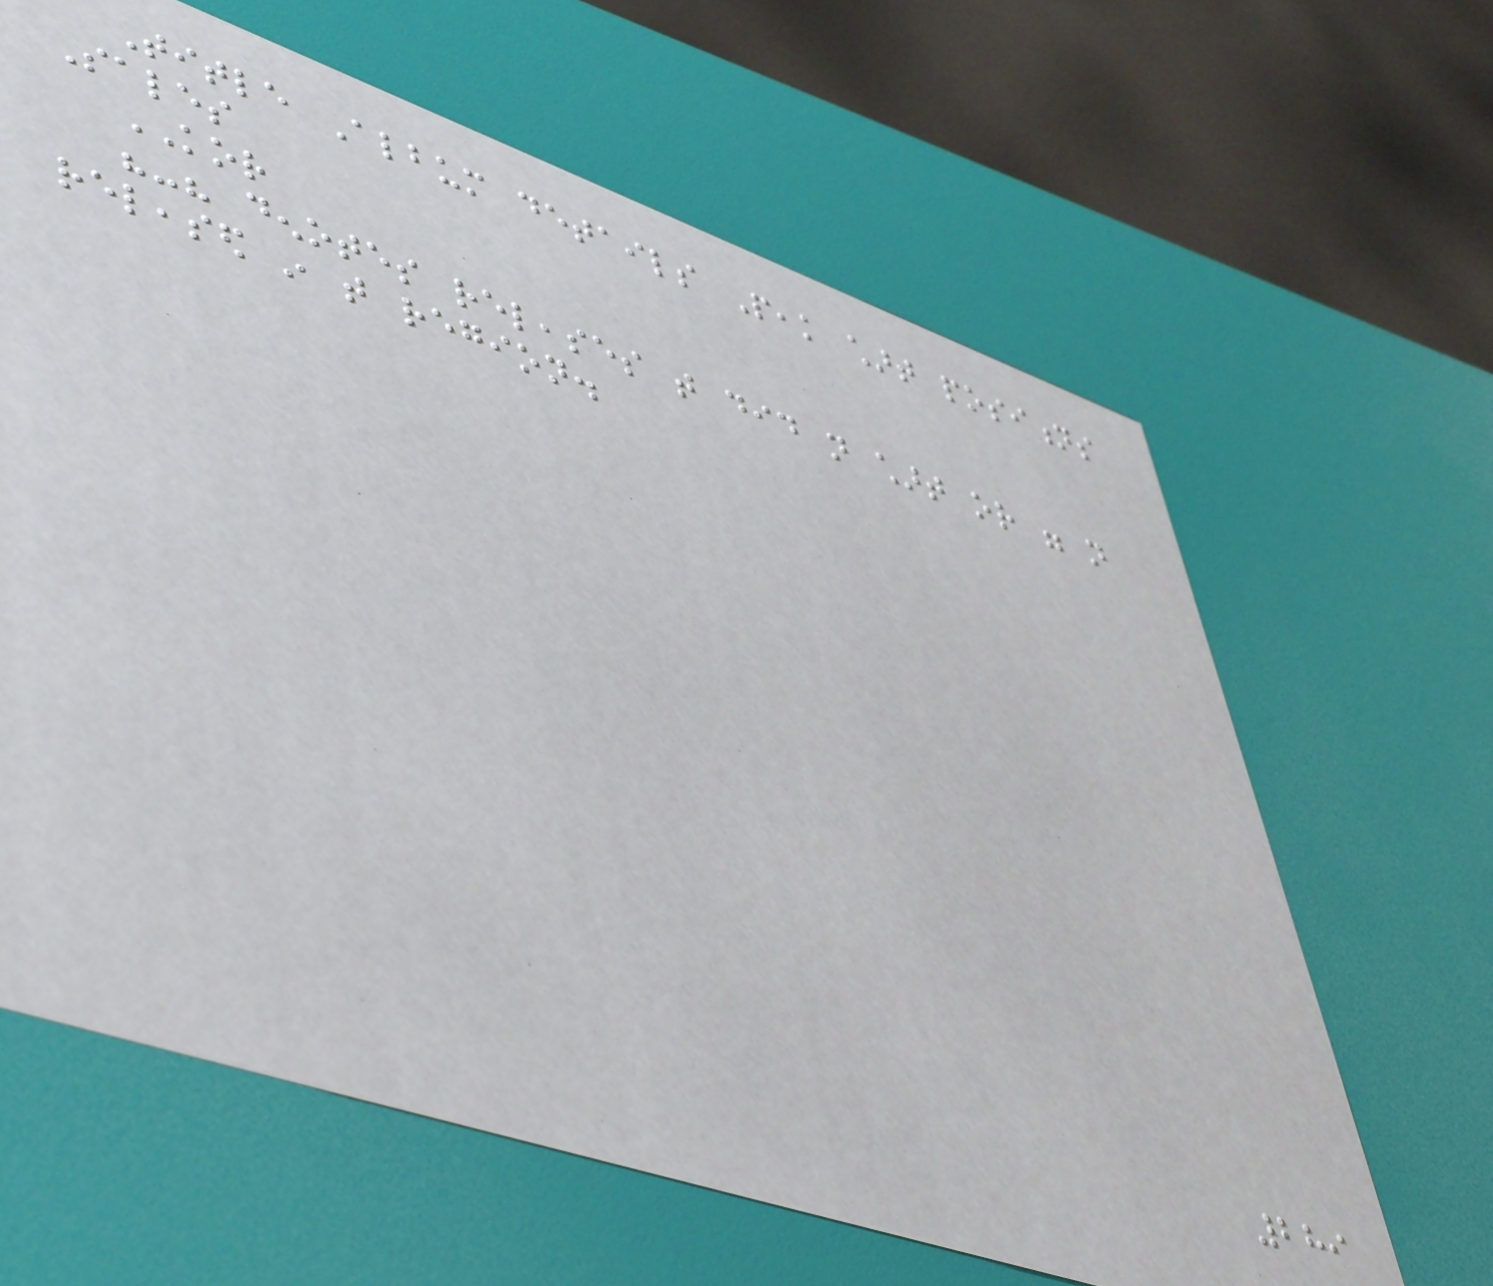Title Album details Peak chart positions
Sales
KOR
"-" denotes releases that did not chart or were not
released in that region.
289
